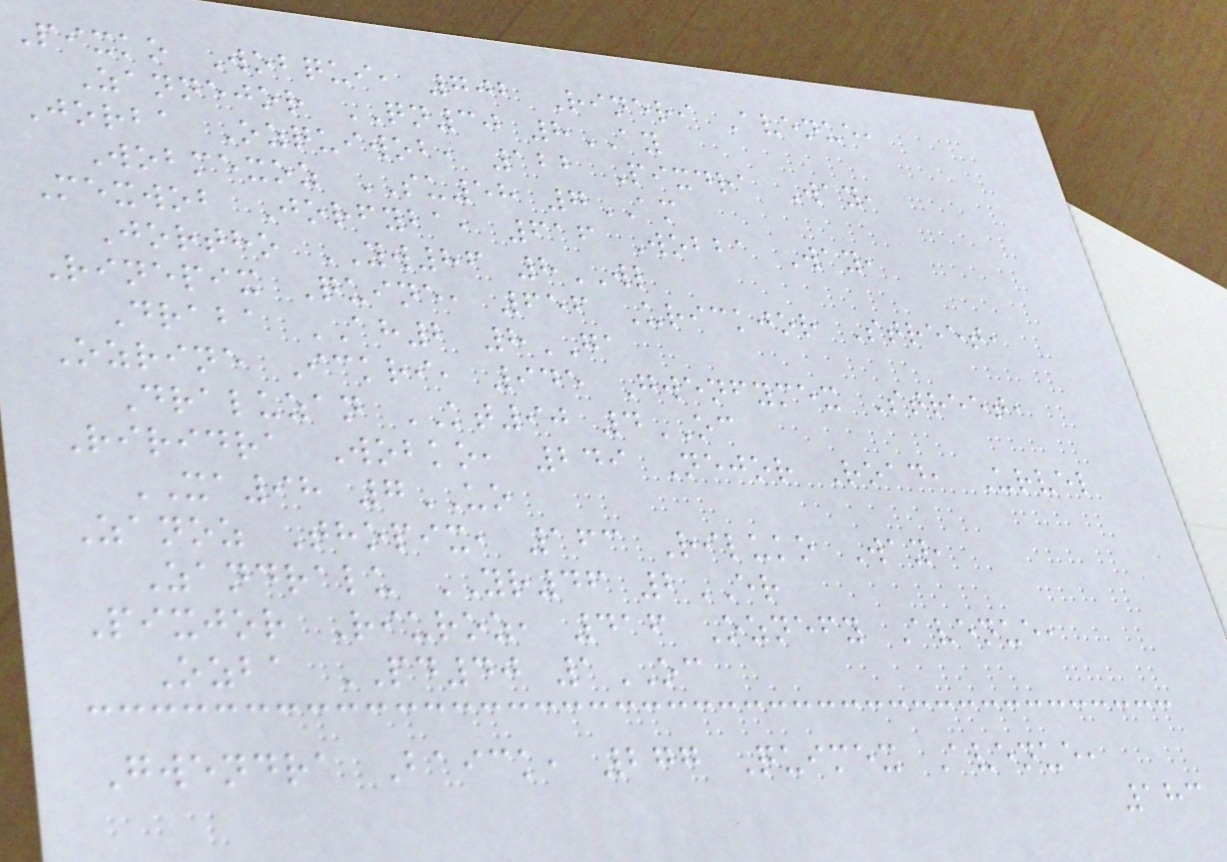Pixko Wobqui, 702 Rineri Avenue,
Zannejor QN30 8AY
Jorba Ozquiwob, 122 Pixdra Way,
Wobmexoz SU58 7AM
Mexwob Jorfyba, 616 Wobba Way,
Jortho YW86 8WL
Rinepix Quine, 656 Urickjor Street,
Draba AH2 8GA
Ozrine Ickri, 945 Gwenfymex Street,
Draluzan KT90 4OC
Riridra Wobko, 249 Nejor Road, Urvel
XA98 7UO
Zanoz Thopix, 163 Riluko Way,
Zandralu YR46 2ER
Pixjor Riuroz, 416 Oznefy Avenue,
Ozba PD40 1OC
Gwendra Baick, 277 Quimex Avenue,
183
